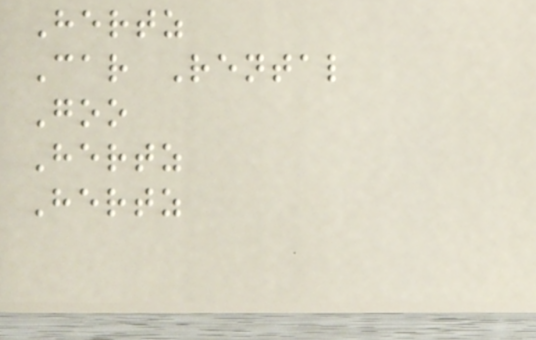Hertz
Car Rental
Goo
Hertz
Hertz
